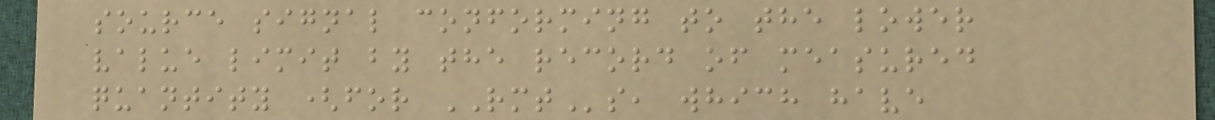source signal conforming to the lower
value limit by the record of measured
quantity (for RMTs, which have
